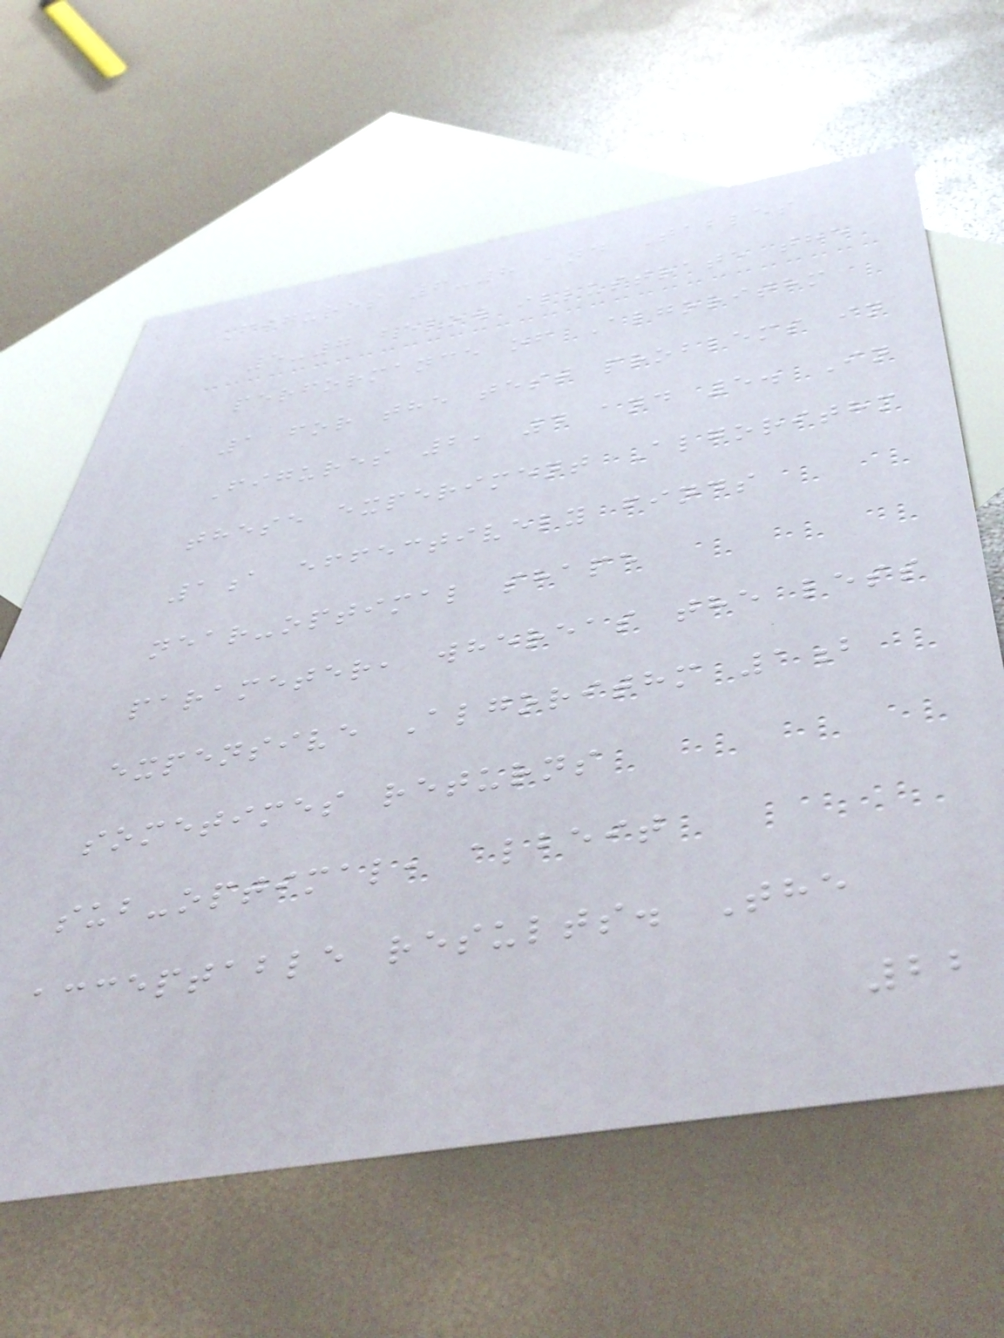Figures 6-8 and Tables
5-7 below illustrate the
performance of Algorithm
1 for the test problems in
Figures 2, 4 and 5. In
these experiment Algorithm
1a effectively finds
near-optimal shape
parameter, whereas the less
expensive Algorithm 1b
sometimes returns
sub-optimal, albeit
acceptable results. The
22
